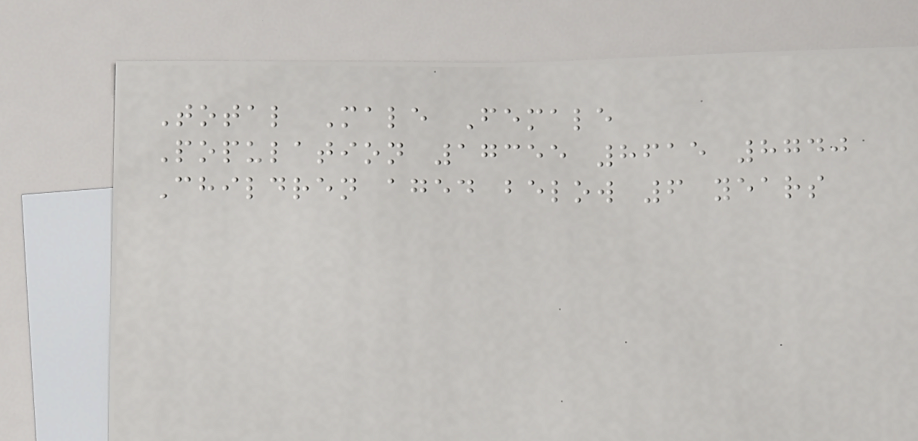Total Male Female
Population 17355 8615 8740
Children aged below 6 years
